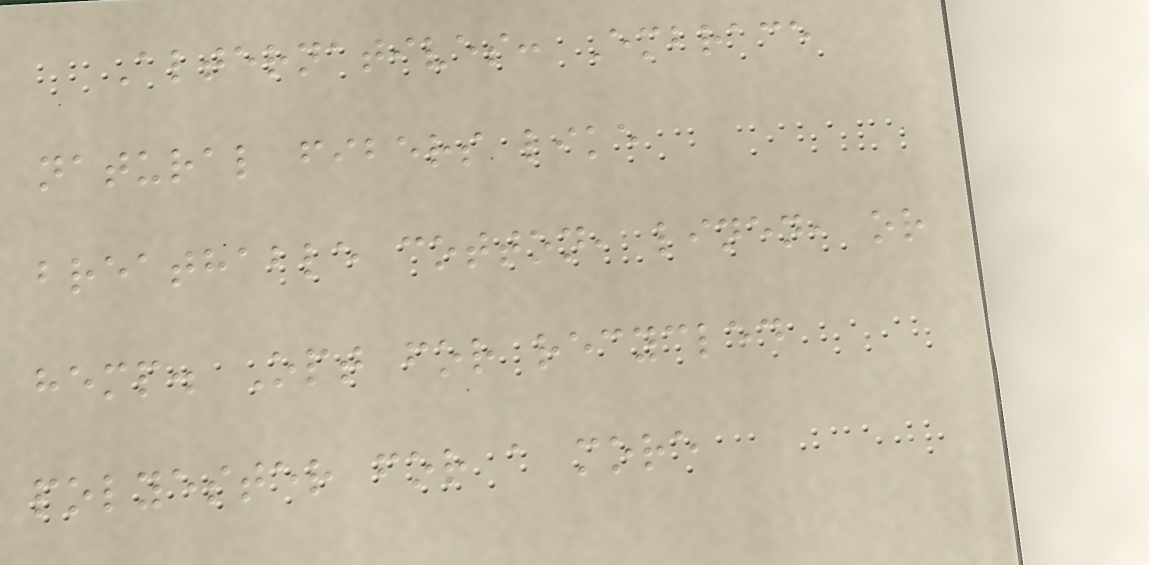Alternatives: Embrace
natural fibers like
breathable cotton, linen, or
hemp. Opt for recycled
polyester for a more
